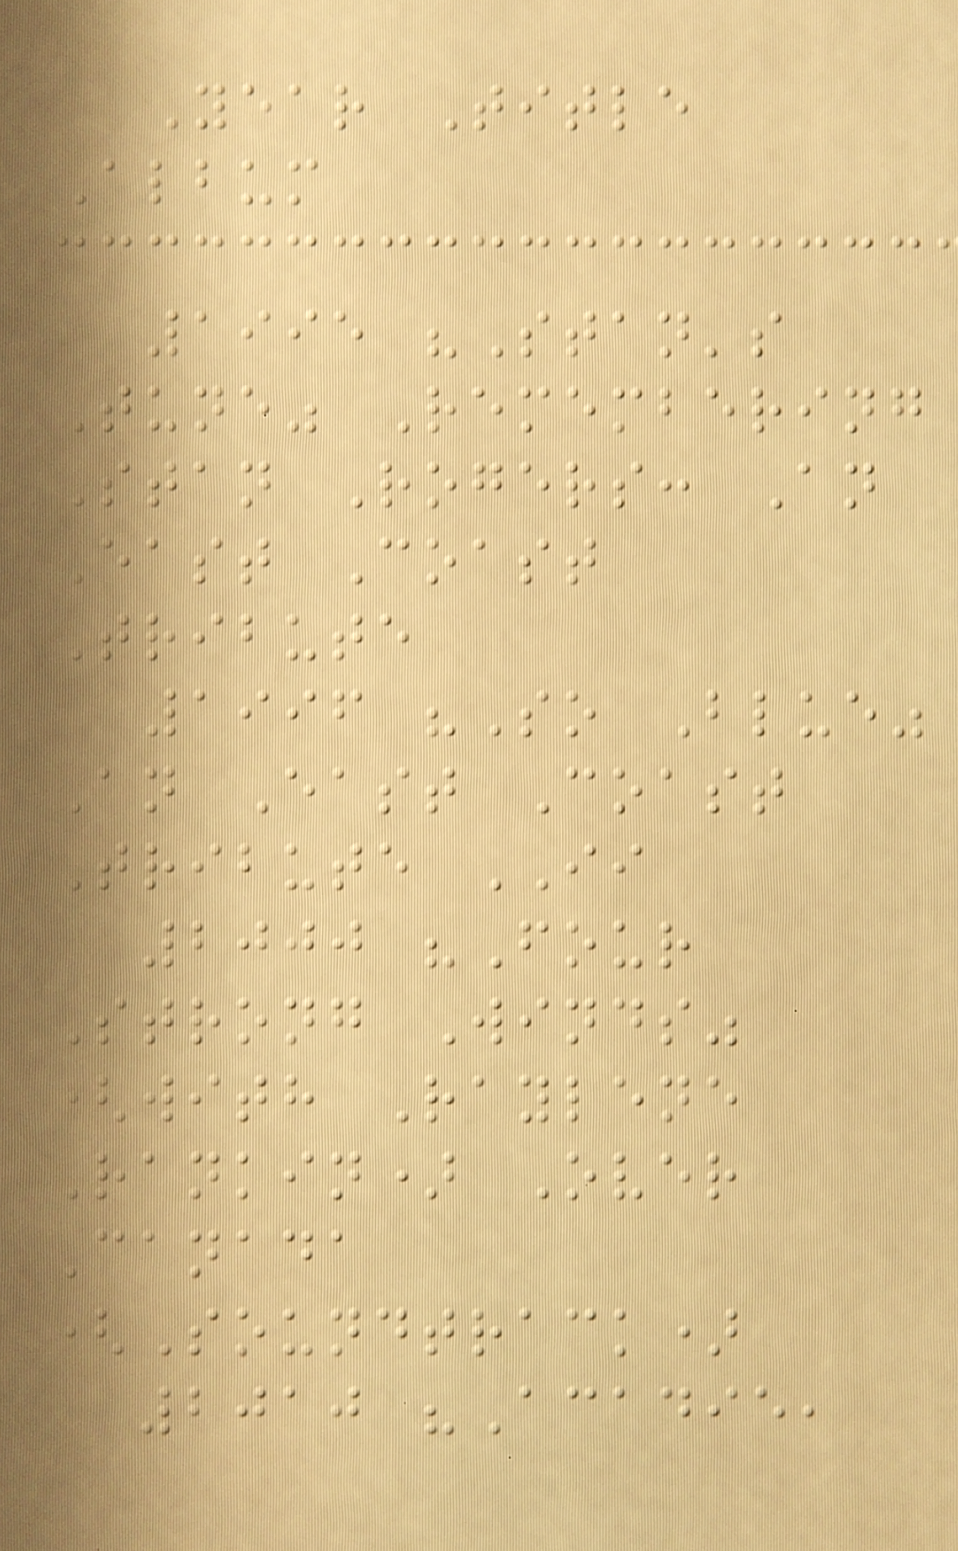Year Title
Album
1995 "Stan's
Tune" Remembering
Stan Rogers: An
East Coast
Tribute
1996 "So Blue"
An East Coast
Tribute II
2000 "Four
Strong Winds"
(with Raylene
Rankin) Over
Canada
(Soundtrack)
2010 "Acadie,
